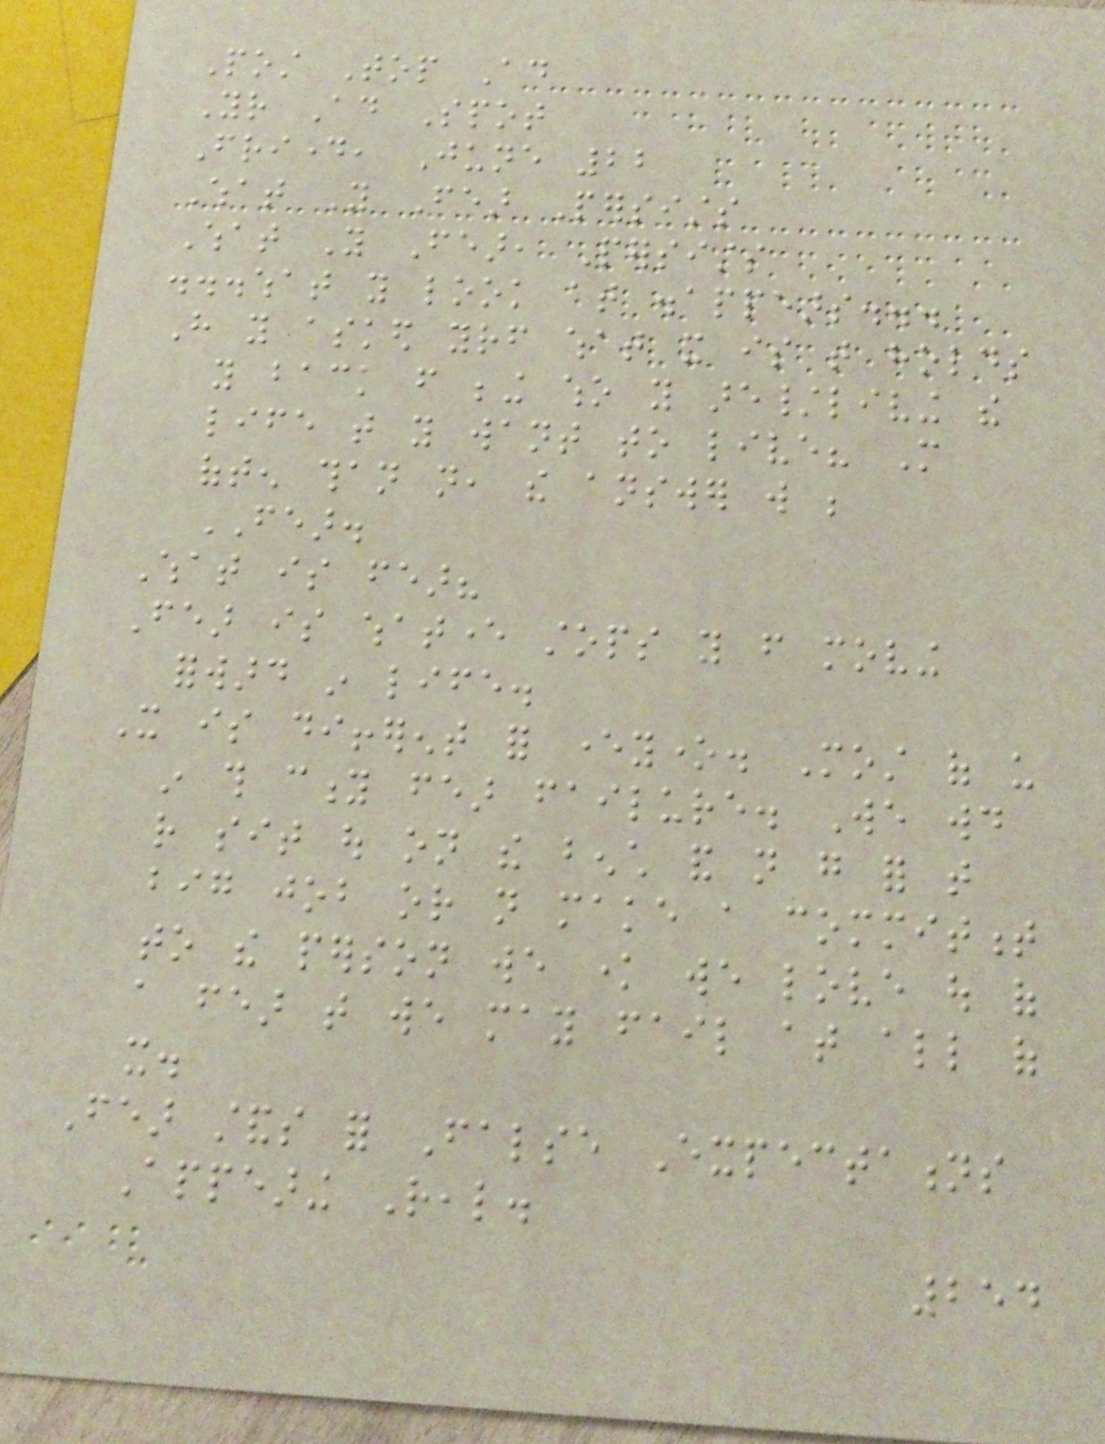Post Top Ad
Your Ad Spot
Friday, June 22
What You Fear Persists
What You Fear, Persists
...what you look at disappears...
Have you asked yourself what it is that holds
you back from being who you are/living the
life that you want to live? More
often than not, the answer will be
FEAR.
What is fear?
Fear is whatever stops you from moving
forward in life.
It is different for everyone. Most of us
in this city fear failure. We would
rather sit out on the bench and not go for that
big job or not make a commitment
to the person we know we love out of
a fear that we may fail at all of
it.
Fear stands for False Expectations
Appearing Real.
254
